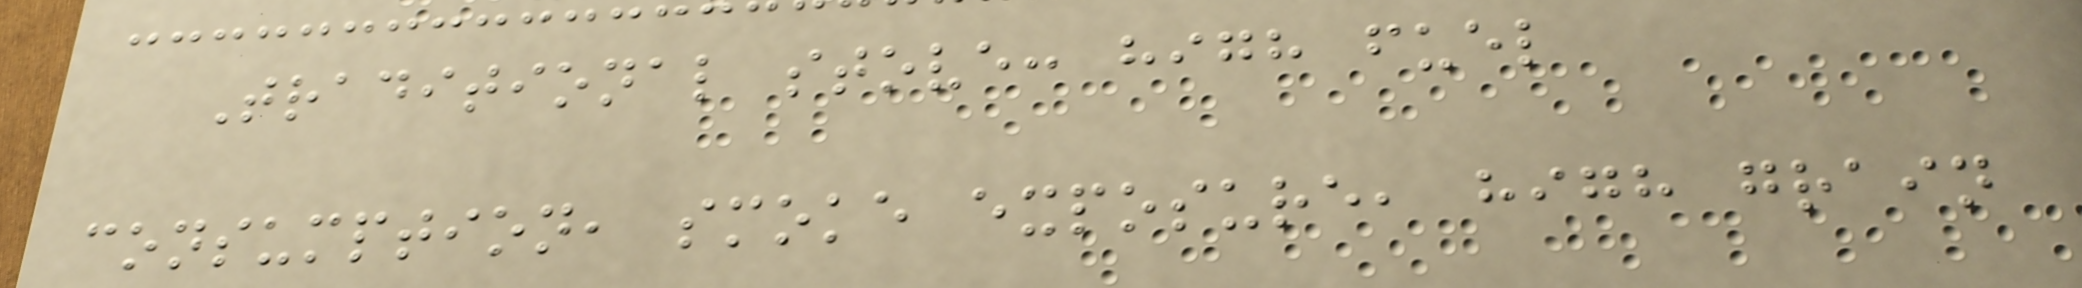Traditional stove: high fuel
consumption, smoke exposure, high grain
